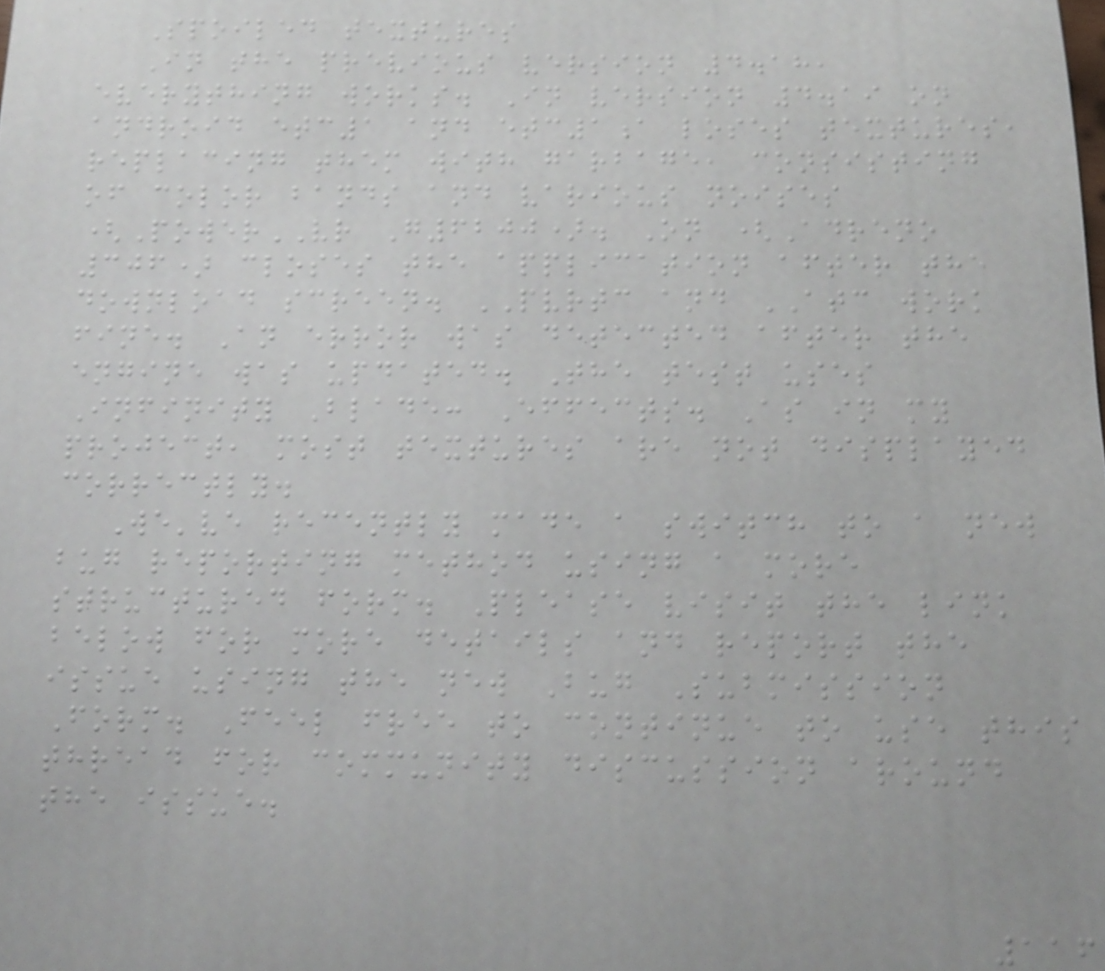Spoiled textures
In the previous version 4.18,
everything works. In version 4.19 on
android etc1 and etc1a loses textures,
replacing them with garbage, consisting
of color bands and various noises
(PowerVR G6200). On (Adreno
306) closes the application after the
download screen. PVRTC and ATC work
fine. An error was detected after the
engine was updated. The test uses
Infinity Blade: Effects. As in my
project, most textures are not displayed
correctly.
We've recently made a switch to a new
bug reporting method using a more
structured form. Please visit the link
below for more details and report the
issue using the new Bug Submission
Form. Feel free to continue to use this
thread for community discussion around
the issue.
116
